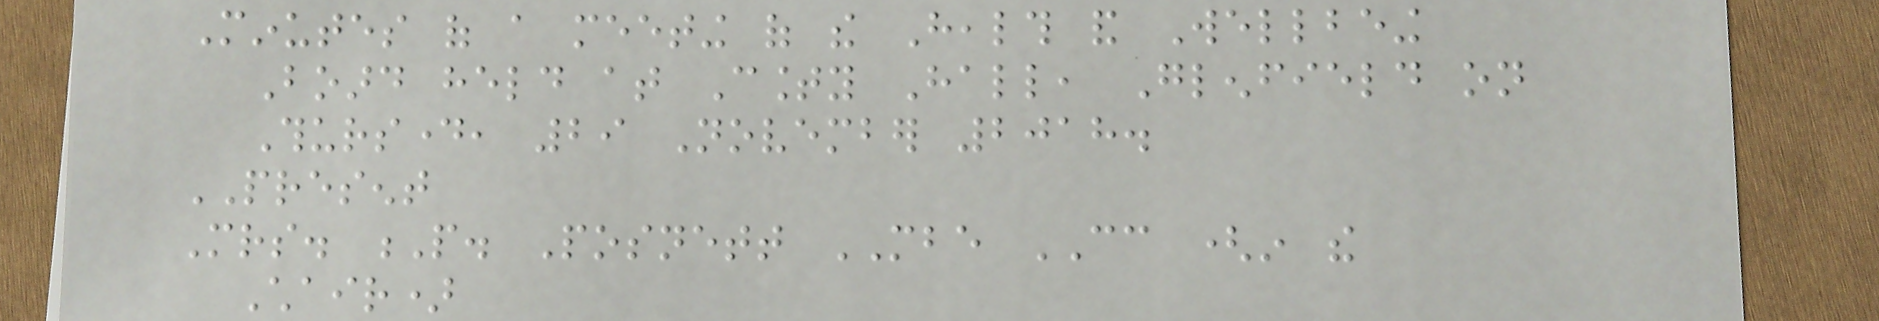Minutes of a meeting of the Health and Wellbeing
Board held at County Hall, Glenfield on
Thursday, 29 November 2018.
PRESENT
Mrs. P. Posnett MBE CC (in the
Chair)
